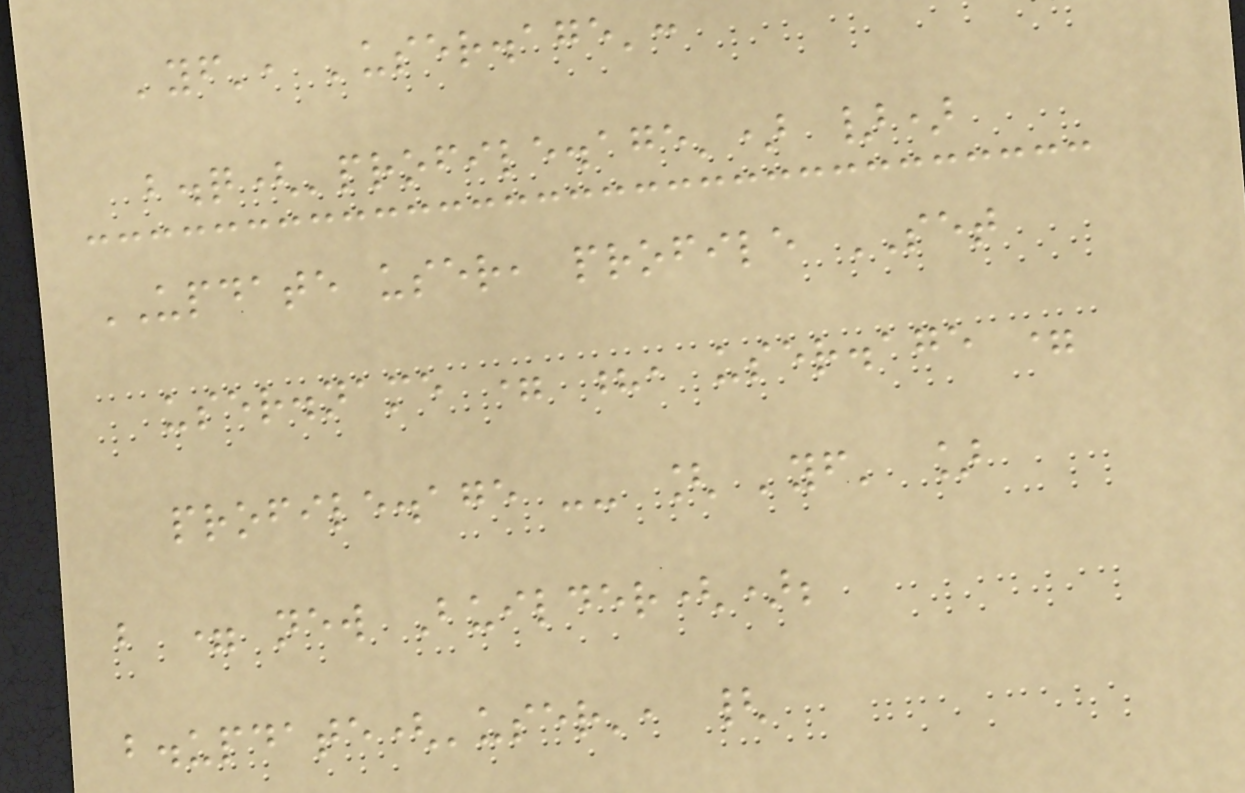'yf', 'user.age':
b.q('profile.age') })
UPDATE user, profile SET
user.name = ?, user.age =
profile.age -- [ 'yf' ]
b = new Builder();
b.update('user', {
